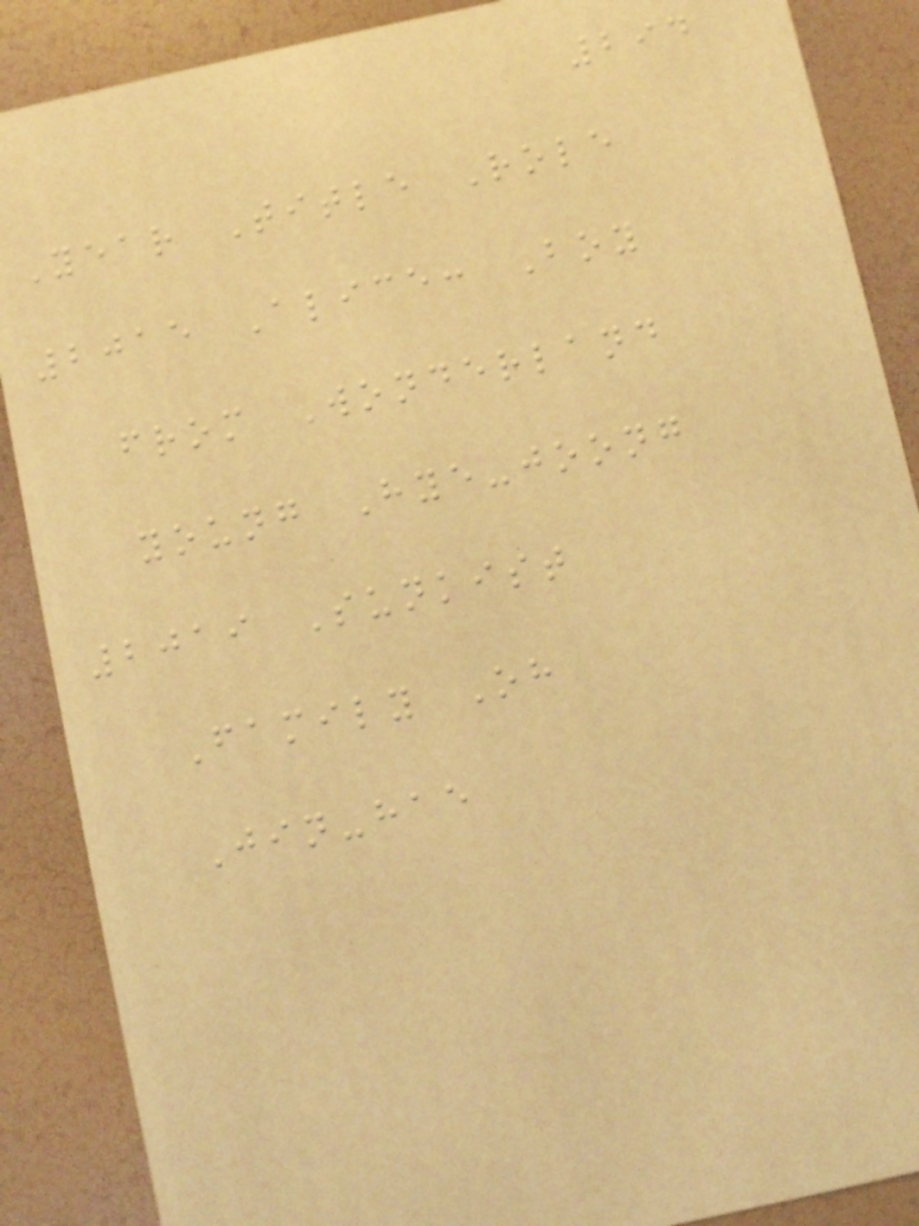294
Year Title Role
2015 Alice: Boy
from Wonderland
young Hye-joong
2019 Sunkist
Family Oh
Jin-hae
